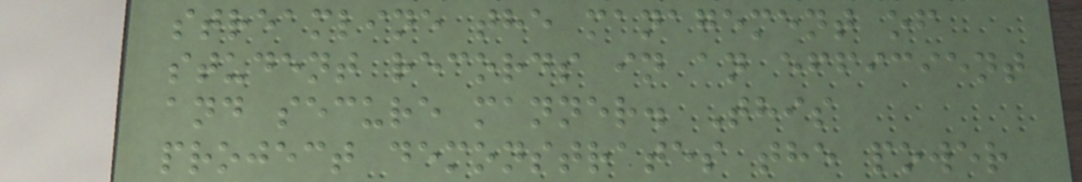streamline the management of
student records in an efficient
and secure manner. This
project demonstrates the power
